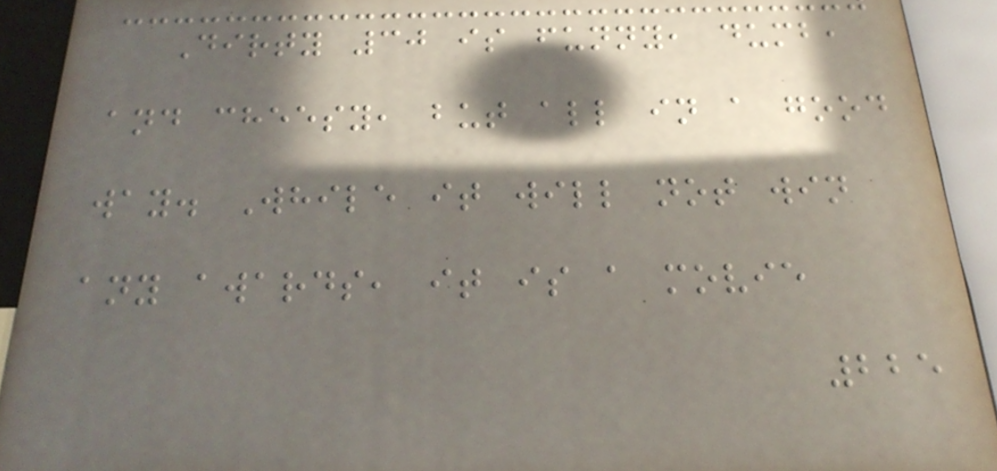Dirty 30 is funny, dumb,
and cheesy, but all in a good
way. While it will not win
any awards, it is a movie
225
